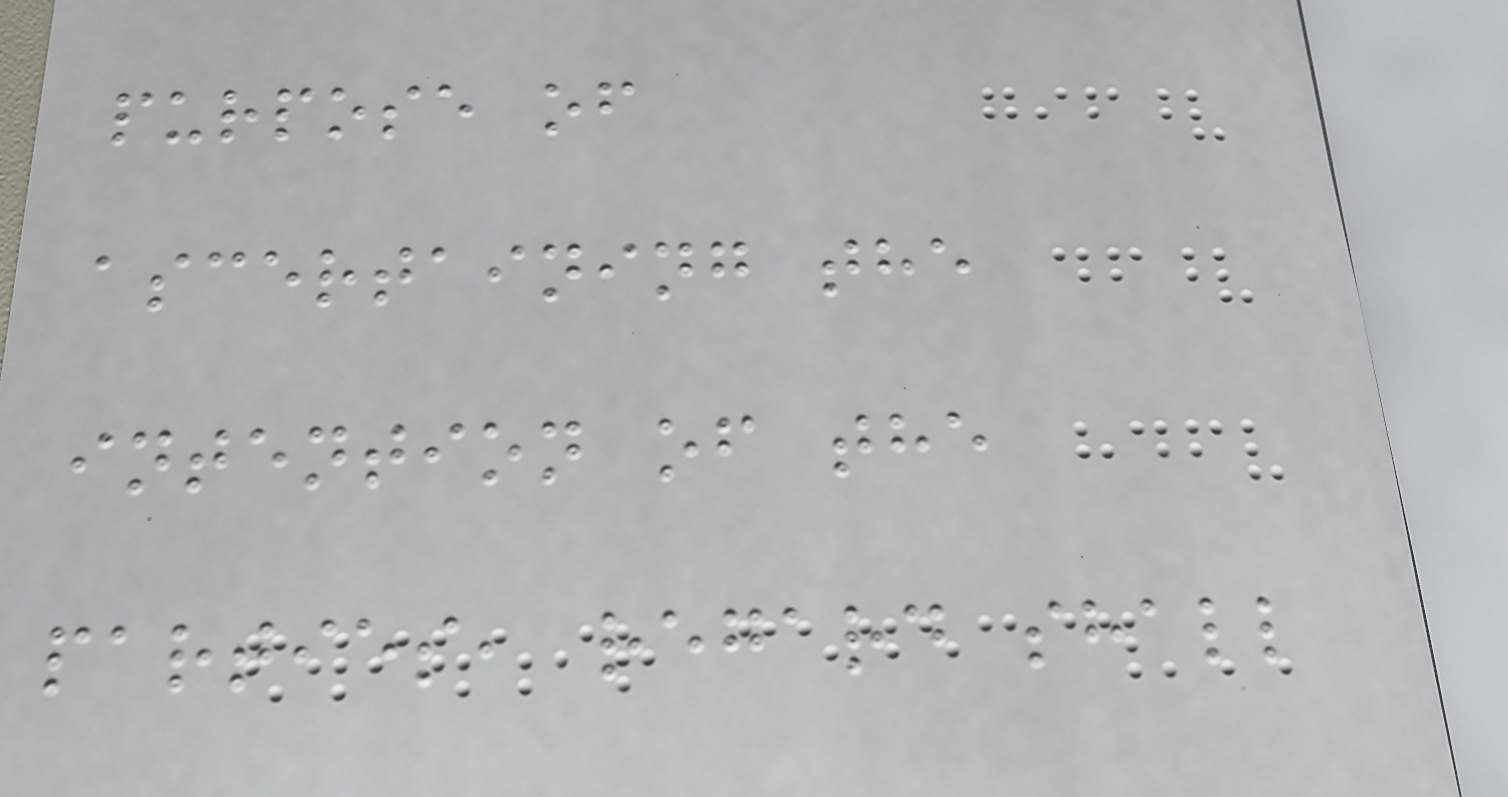purpose of
ascertaining the
intention of the
parties, regard shall
